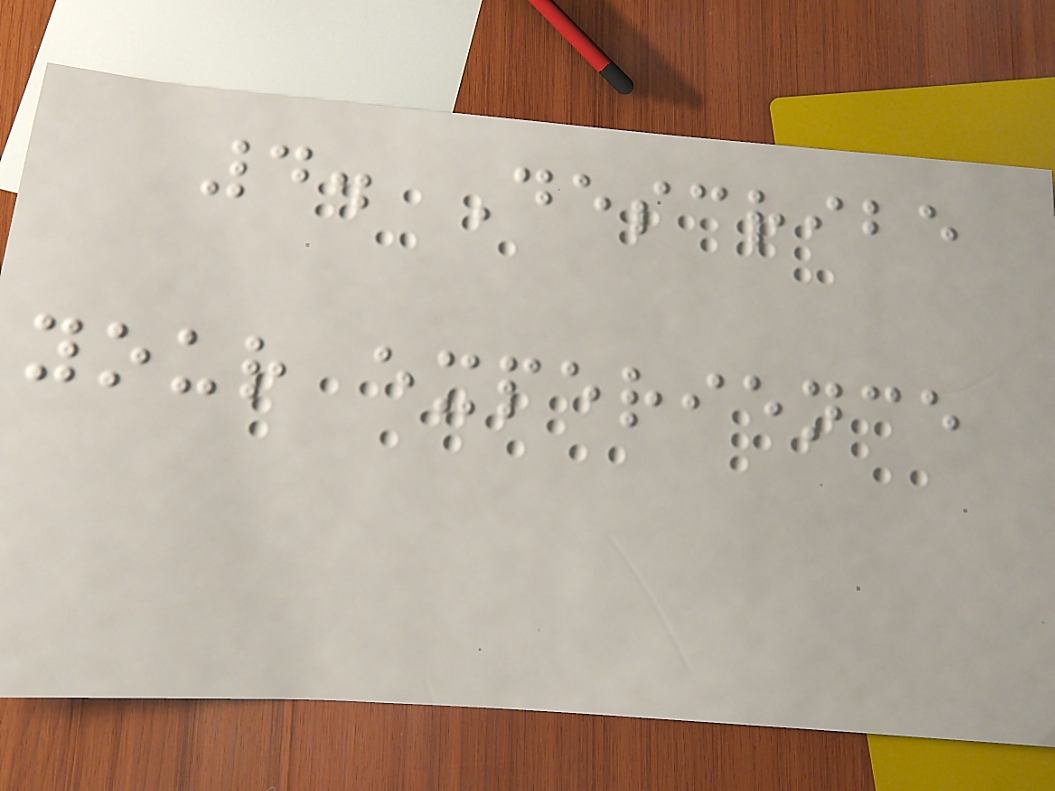4. Describe
your experience
